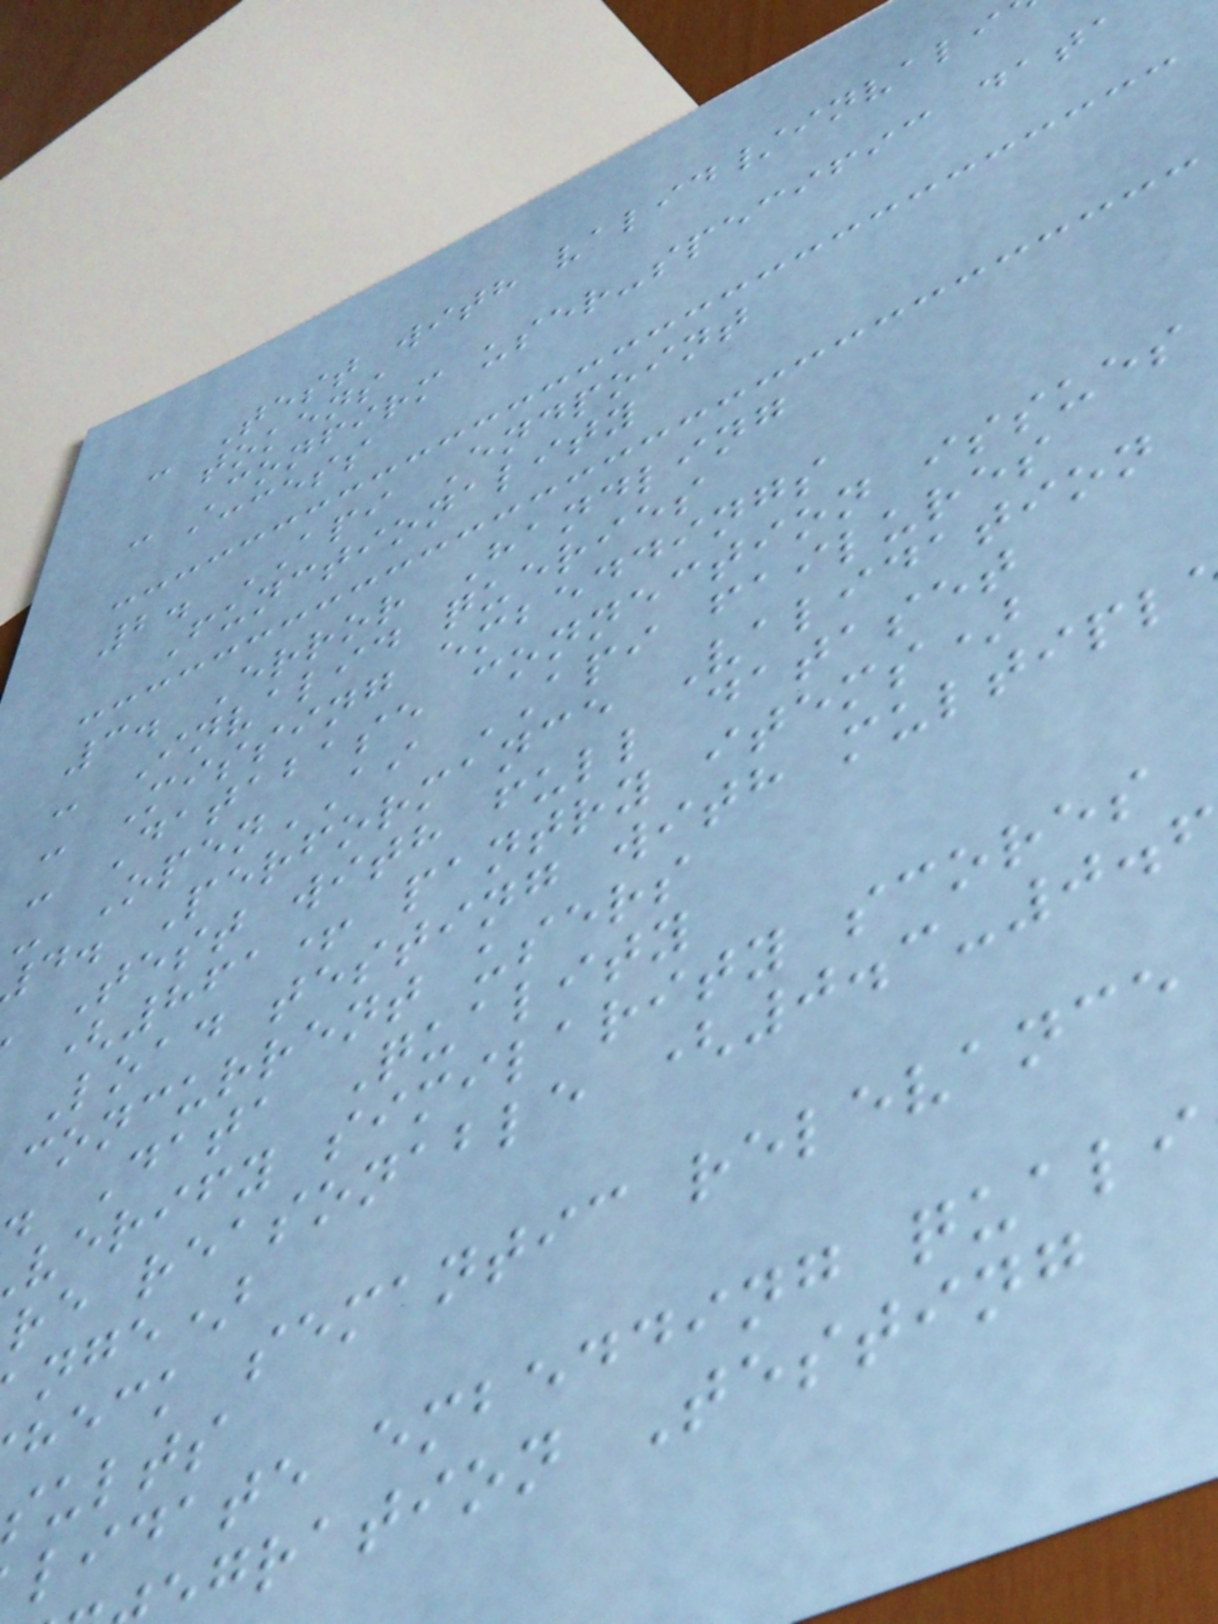- Test with valid/invali
tokens
- Confirm user-specific data
access
2. API Endpoint
Functionality
3. Error Handling
- Invalid queries
- Missing embeddings
- Database connection issues
- OpenAI API failures
d. Performance Validation
Test with full dataset
(861+ pantry items)
Load testing with multipl
concurrent users
Data Quality
verify similarity scores
re reasonable (0.3-0.
nge)
heck semantic relevance
sults
lidate embedding quali
gration Testing
